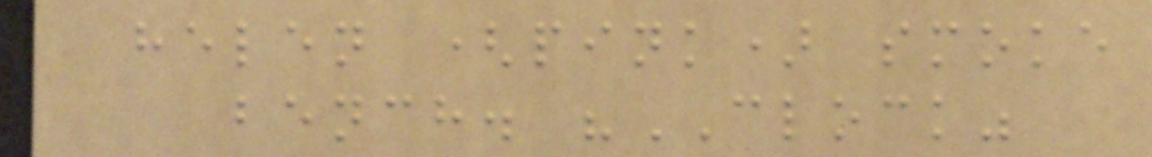helen (pink) smoke
bench. "CLOCK"
